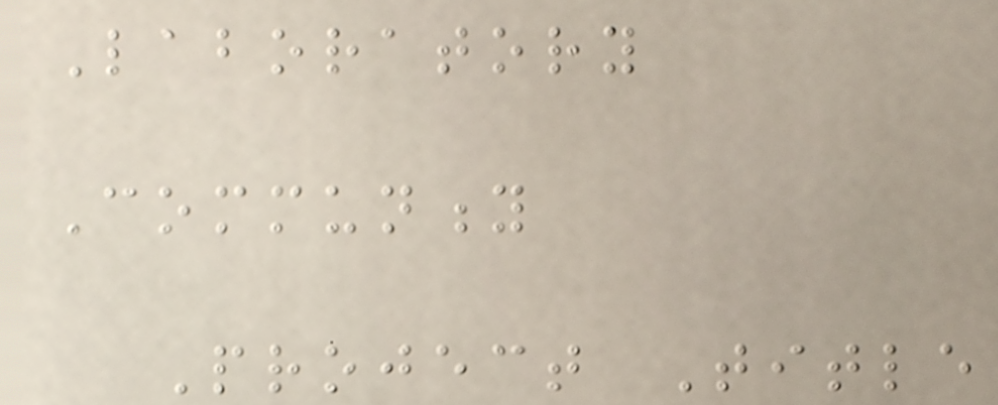Laboratory
Community
Project Title
